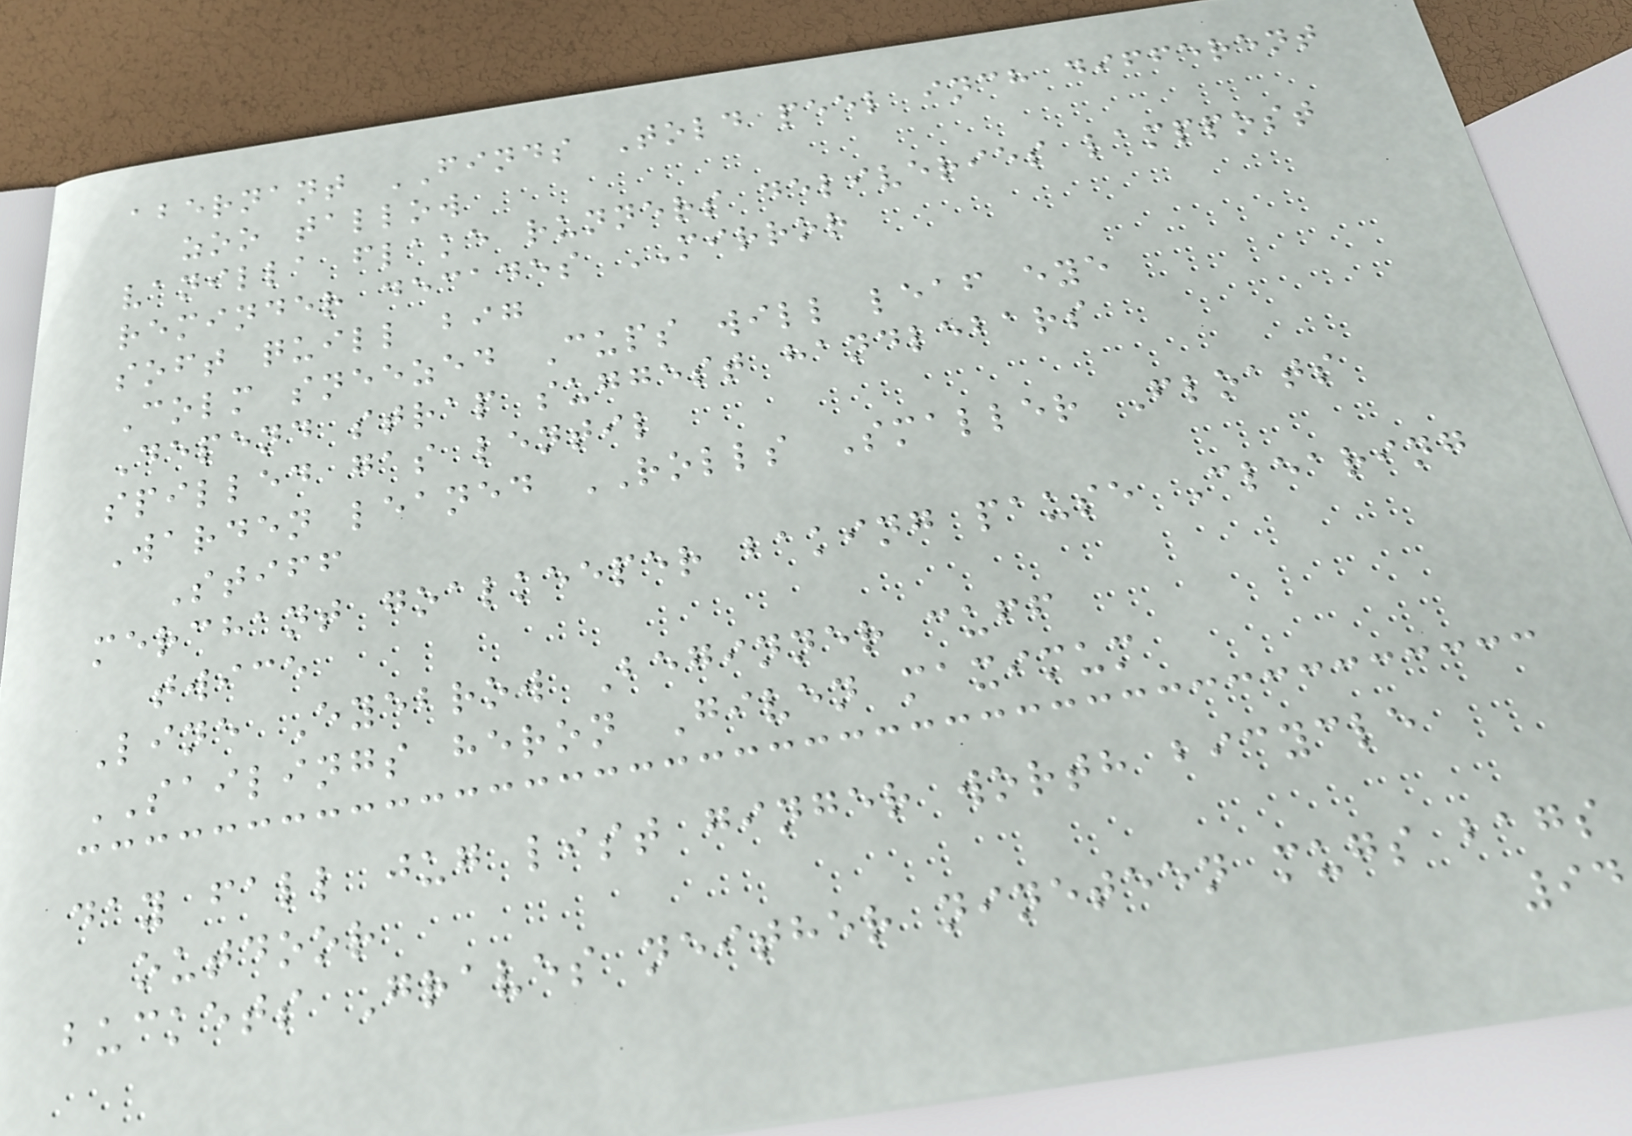abernant FINDS Told peel inch different
zoo tallow
vanilla flake runners deliveries lamppost
reminder decades MIRROR
soft quill big
Colm sneezed Cups will leaf eye
Depend strap suggest handlebars
spilled gas lentil
Warden leaned ROLLS Smaller Floats
Stiff
merchant goalkeeper baking pause Clearing
twice
Line Eyebrow Beginner cuff
SAILINGS heron Given maximum
day fall jug list ginger worth bicycle
outdoor
buckets Graves neither nineteen mugs bags
94
